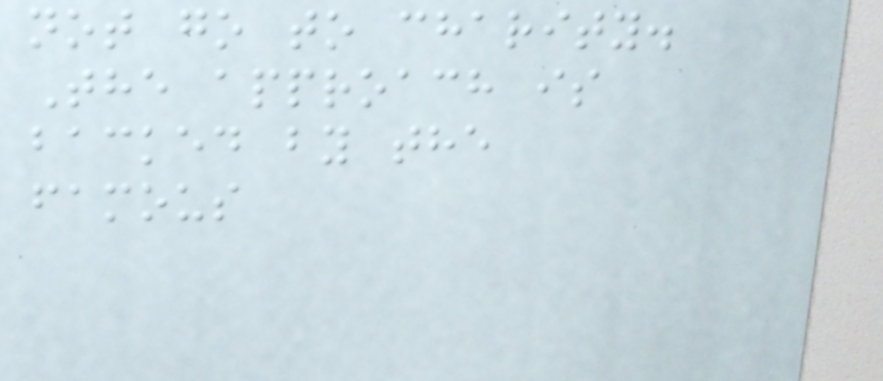not go to charity.
The approach is
backed by the
famous
